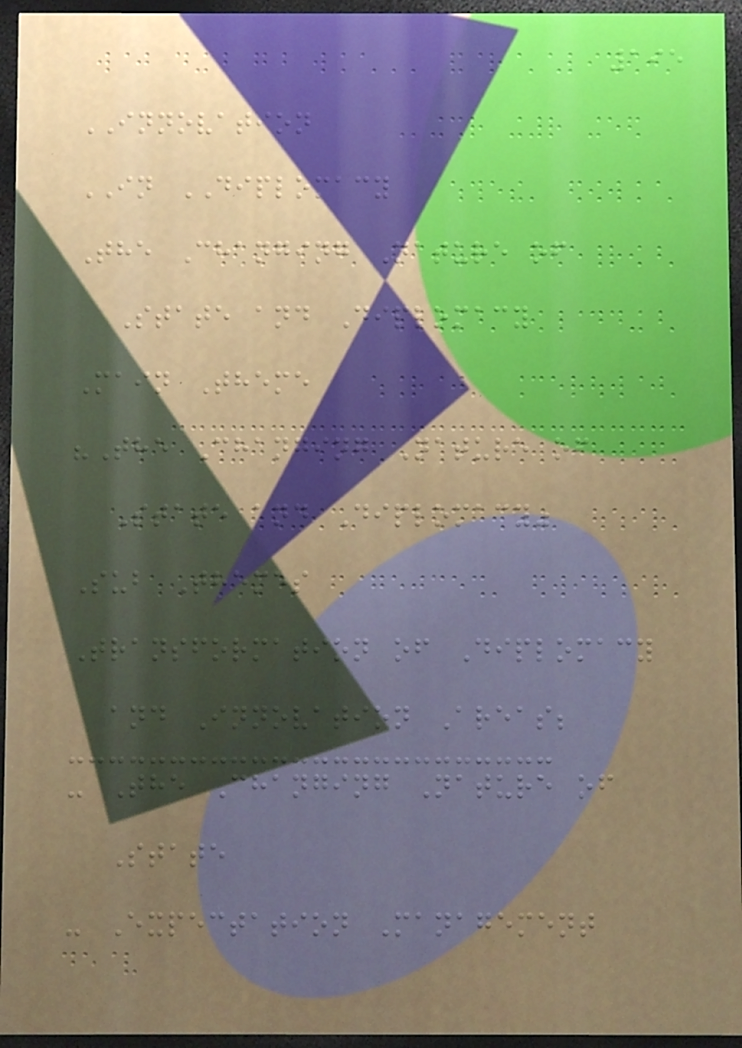195
INNOVATION
IN DIPLOMACY
The Changing Nature of
State and Diplomacy
Main Theme
"The Changing Nature of
State and Diplomacy"
Sub Themes
Transformation of Diplomacy
and Innovation Areas;
- The Changing Nature of
State
- Expectation Management
